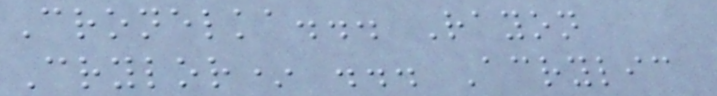Cronelka... Rayon
Crylor* ... Acrylic
